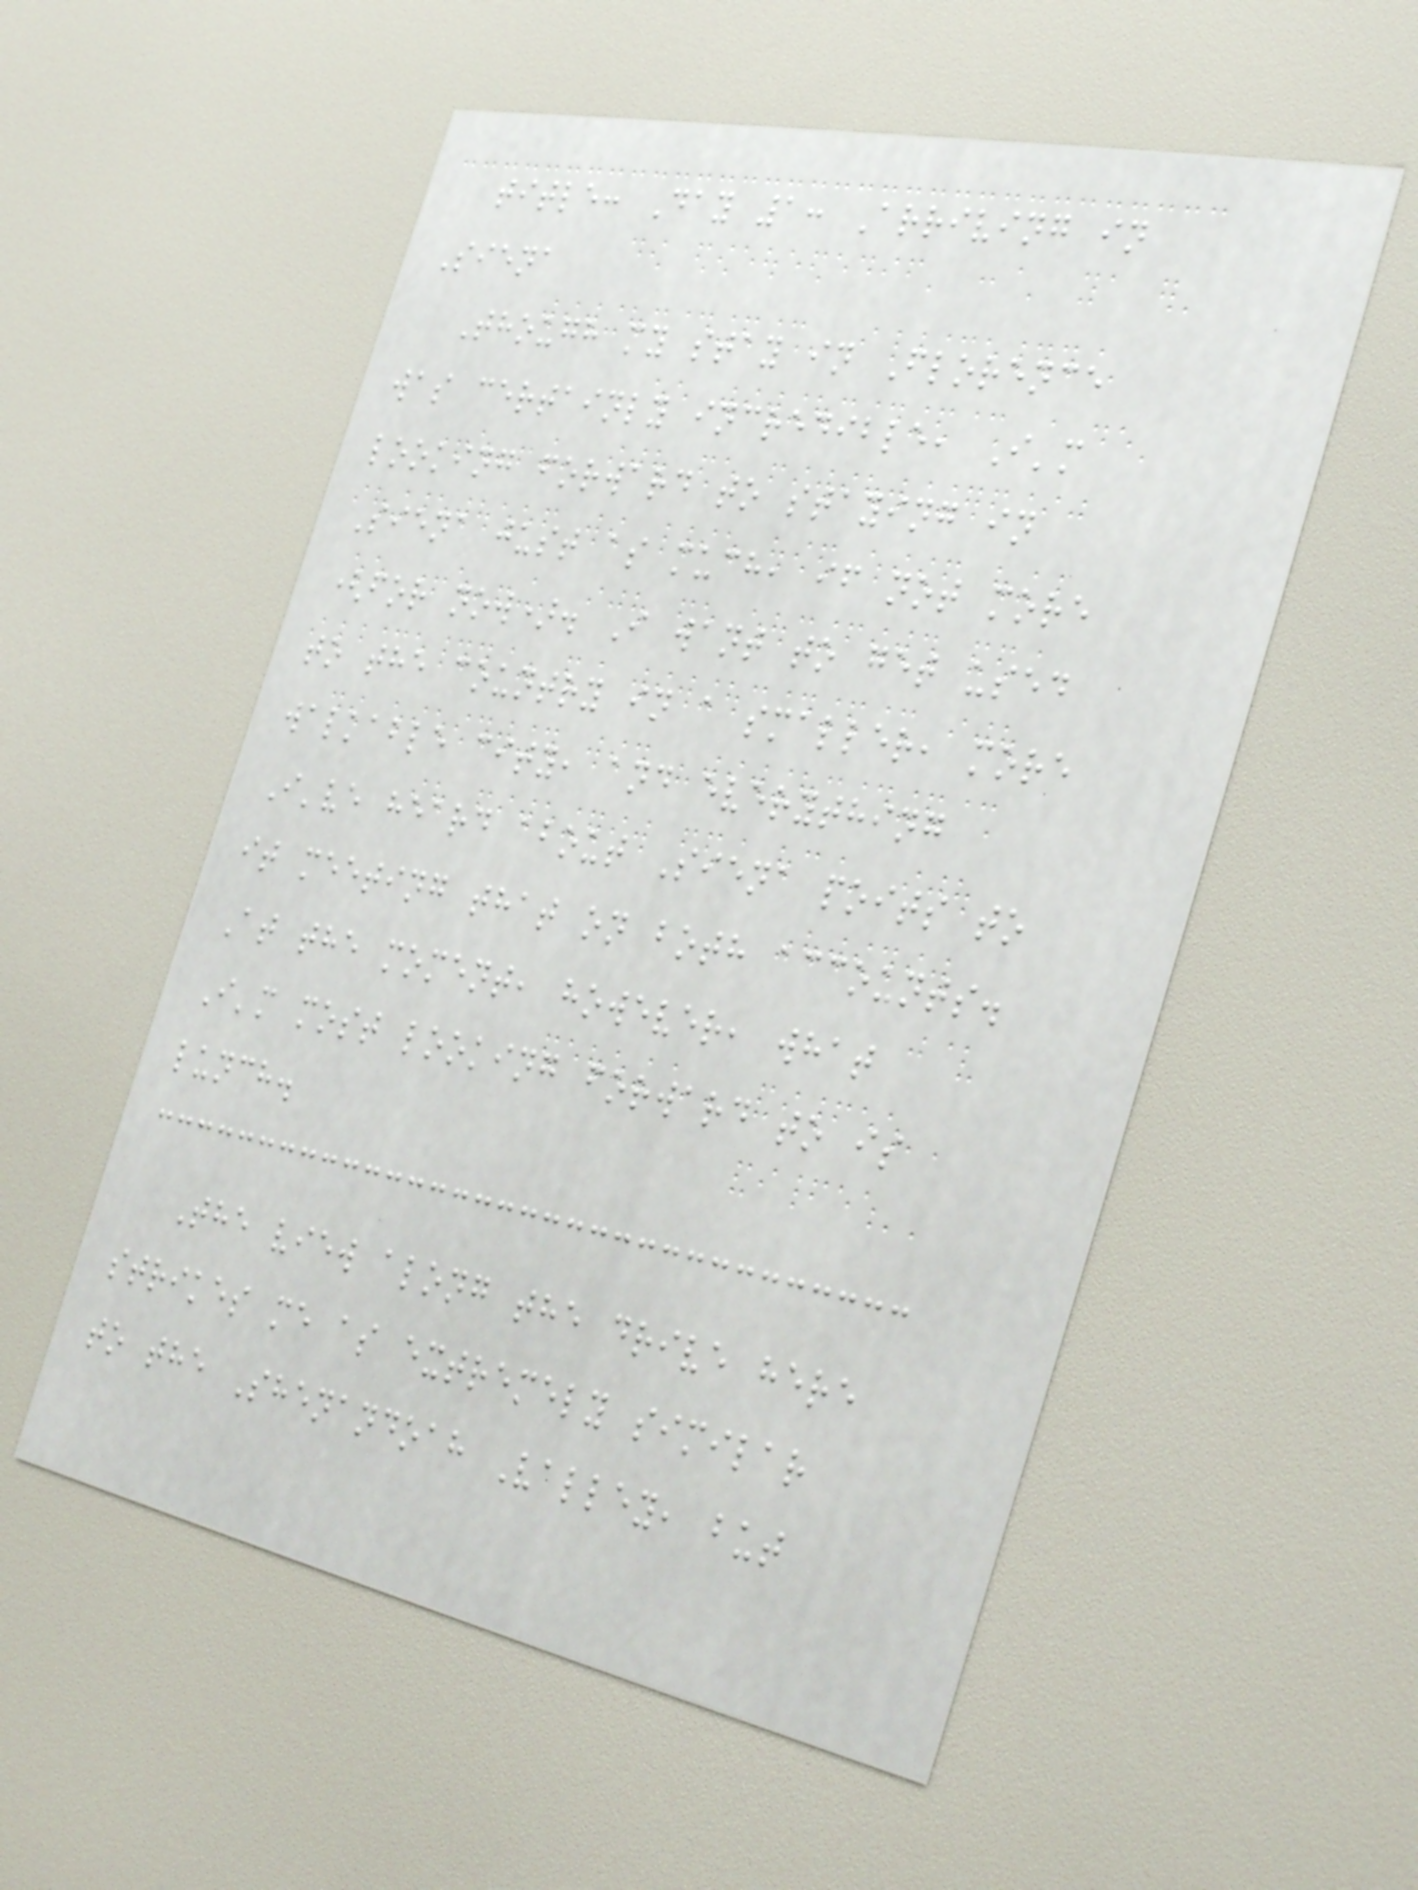title: Day 1: Arriving in
Siena
Though my stay in Florence
was certainly incredible, I'm
looking forward to staying in
Siena just as much, if not more
(for now). I want to get used
to the country in a smaller, more
walkable city, and everything
I've heard about Siena poits to
it meeting that on both accounts.
At the moment, however, what
I'm most looking forward to is
lunch.
The view along the drive here
strikes me as extremely similar
to the Shenandoah Valley, but
